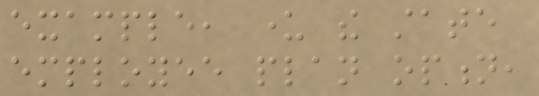example, under the state
employee plan option,
